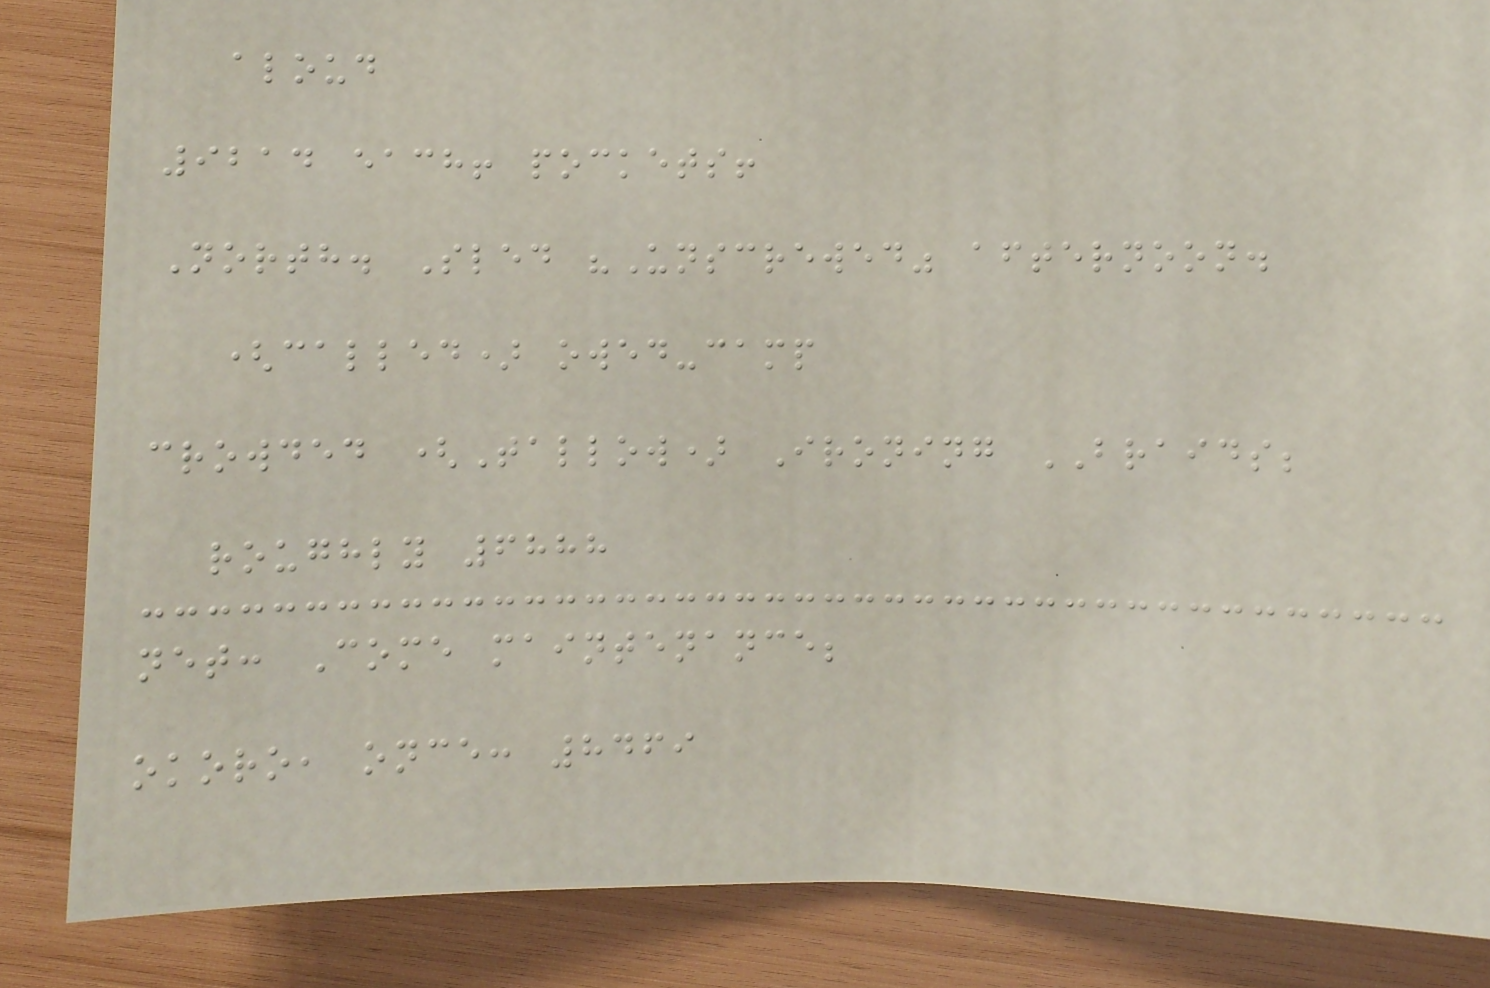aloud
9214 each! pockets!
North. Sled "Unscrewed" afternoon.
(called) owed-camp
crowded (Tallow) Ironing BRAIDS;
roughly 6888
net: Come maintenance;
okoro, once: 8469
